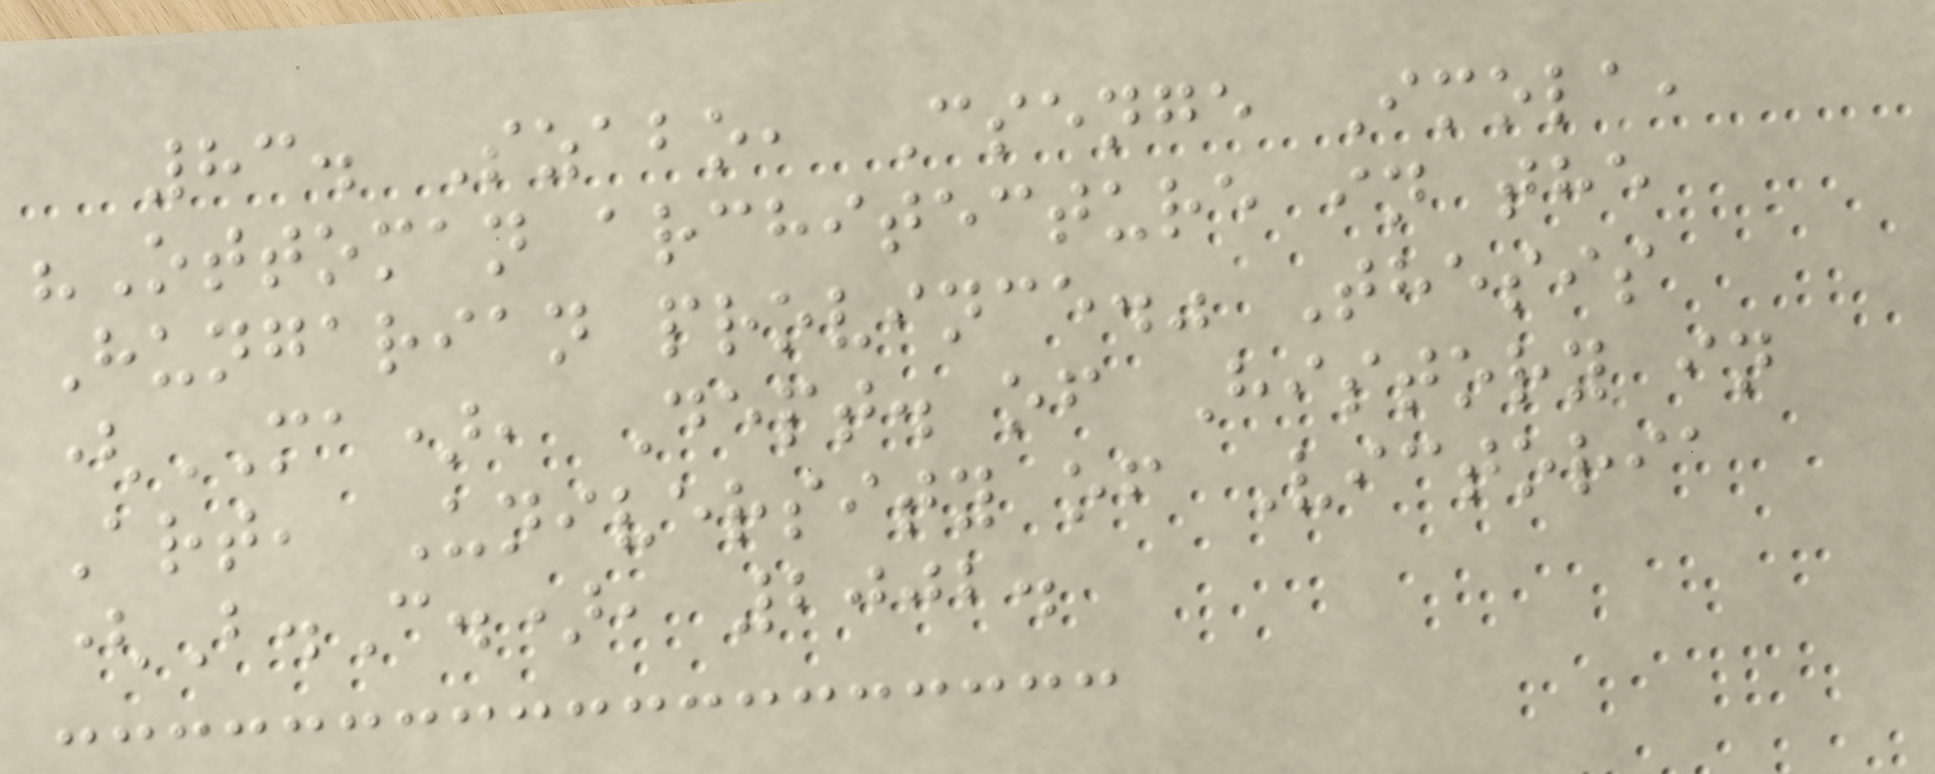83. Szabo, Csenge Imola,
"Ottoman architecture in the
Hungarian province." Thesis
(MA), Dept. of History in
Art, University of Victoria
(B.C.), 2002.
